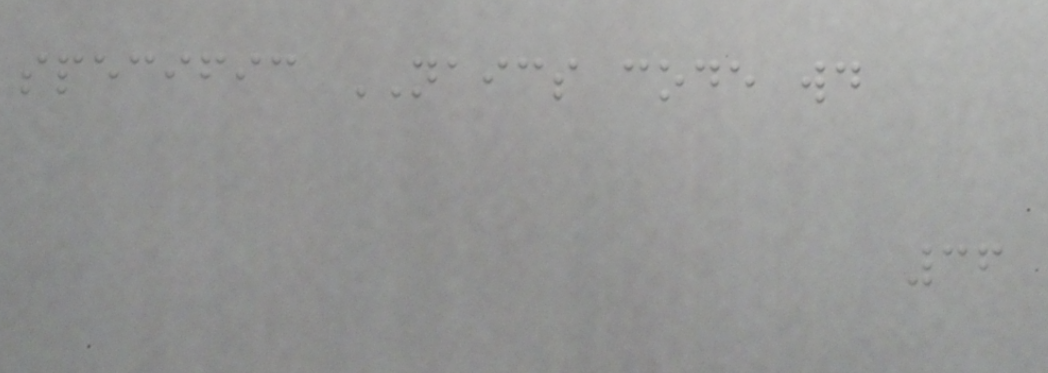specific NAICS code would
36
